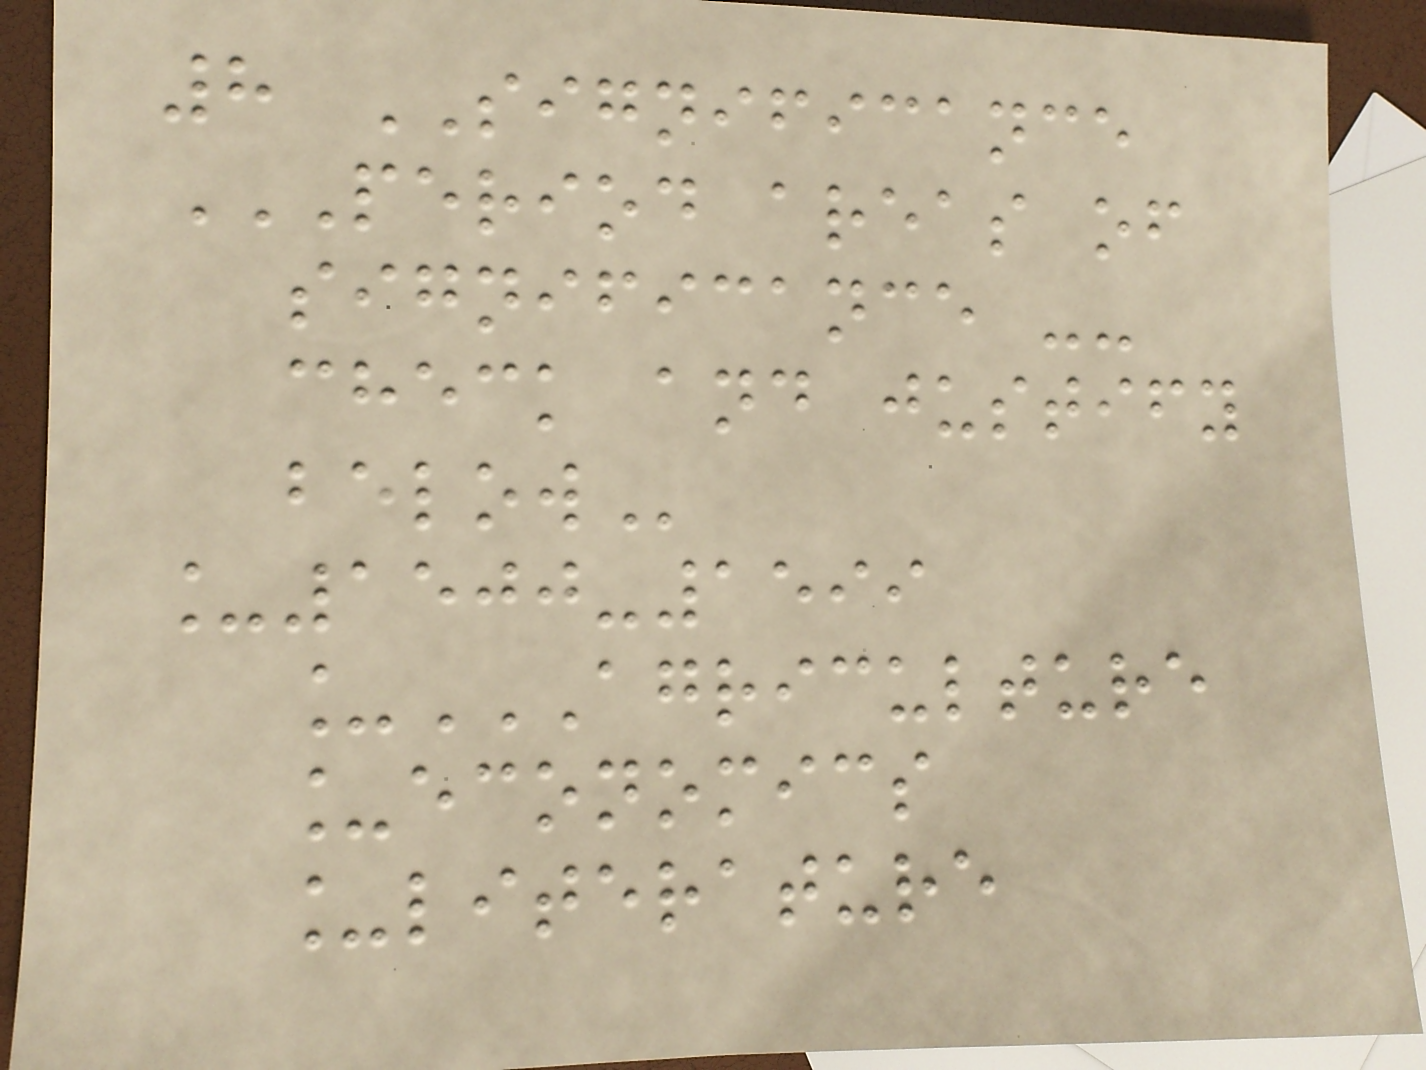8 SIGNIFICANCE
PERIOD AREAS OF
SIGNIFICANCE --
CHECK AND JUSTIFY
BELOW
_1500-1599
_AGRICULTURE
_ECONOMICS
_LITERATURE
